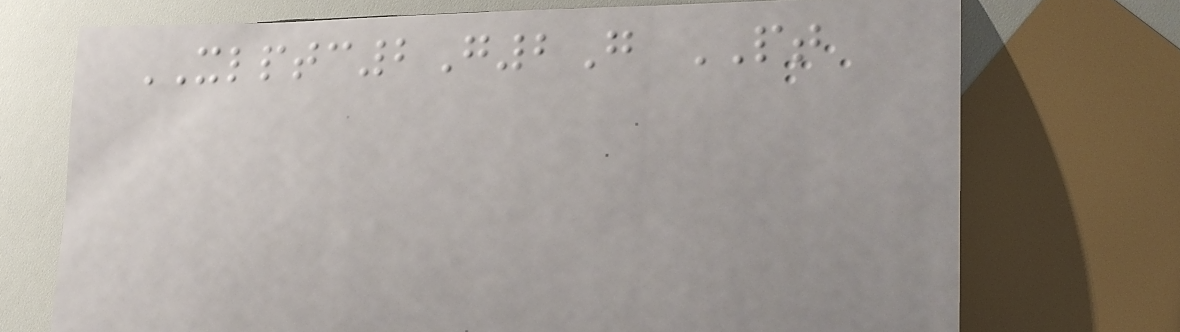XLPTC2G2G PT
